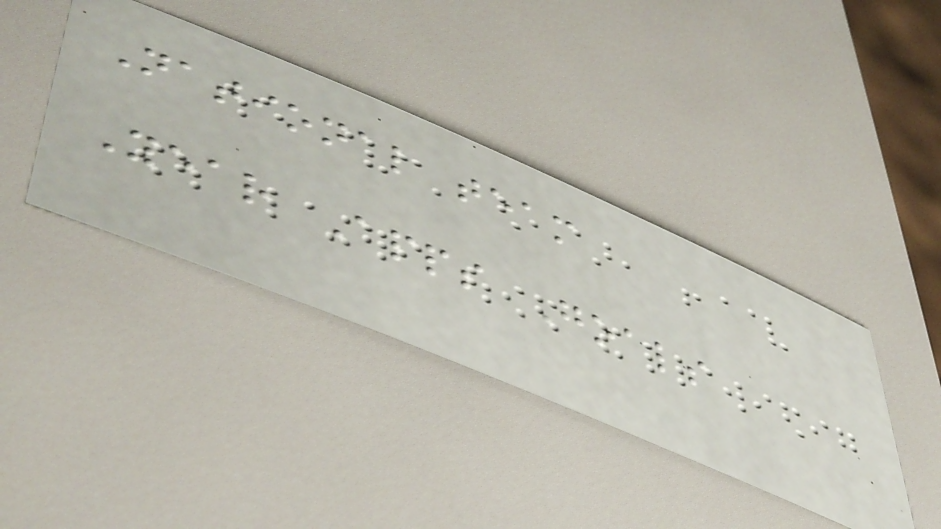National team
Year Apps Goals
